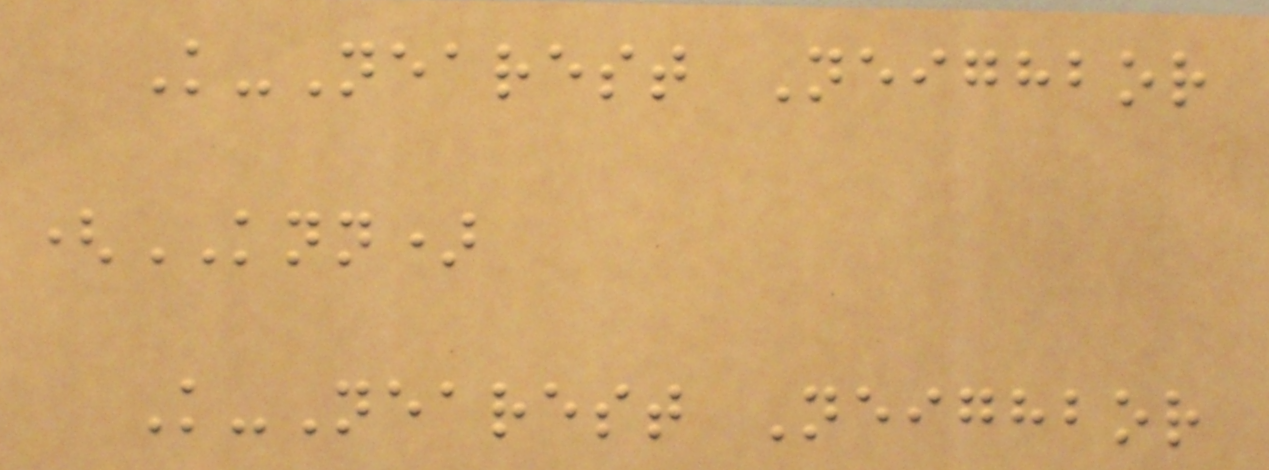K-Nearest Neighbor
(KNN)
K-Nearest Neighbor
